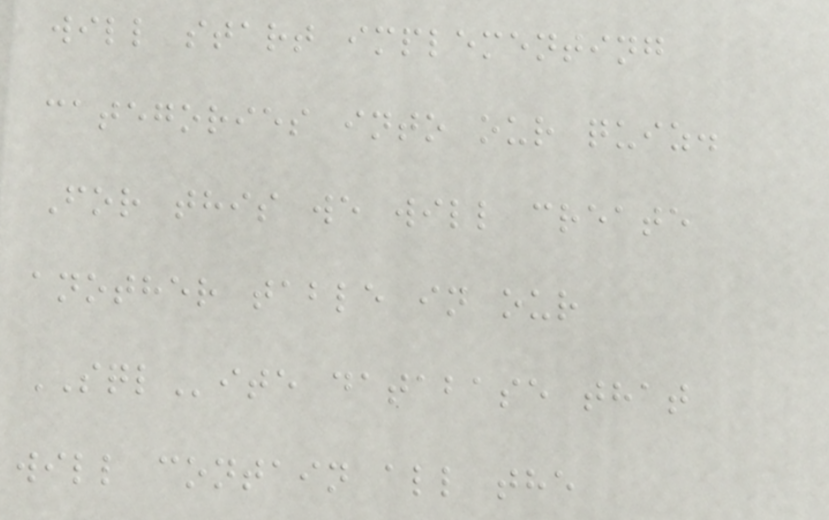will start implementing
categories into our quiz.
For this we will create
another table in our
SQLite database that
will contain all the
